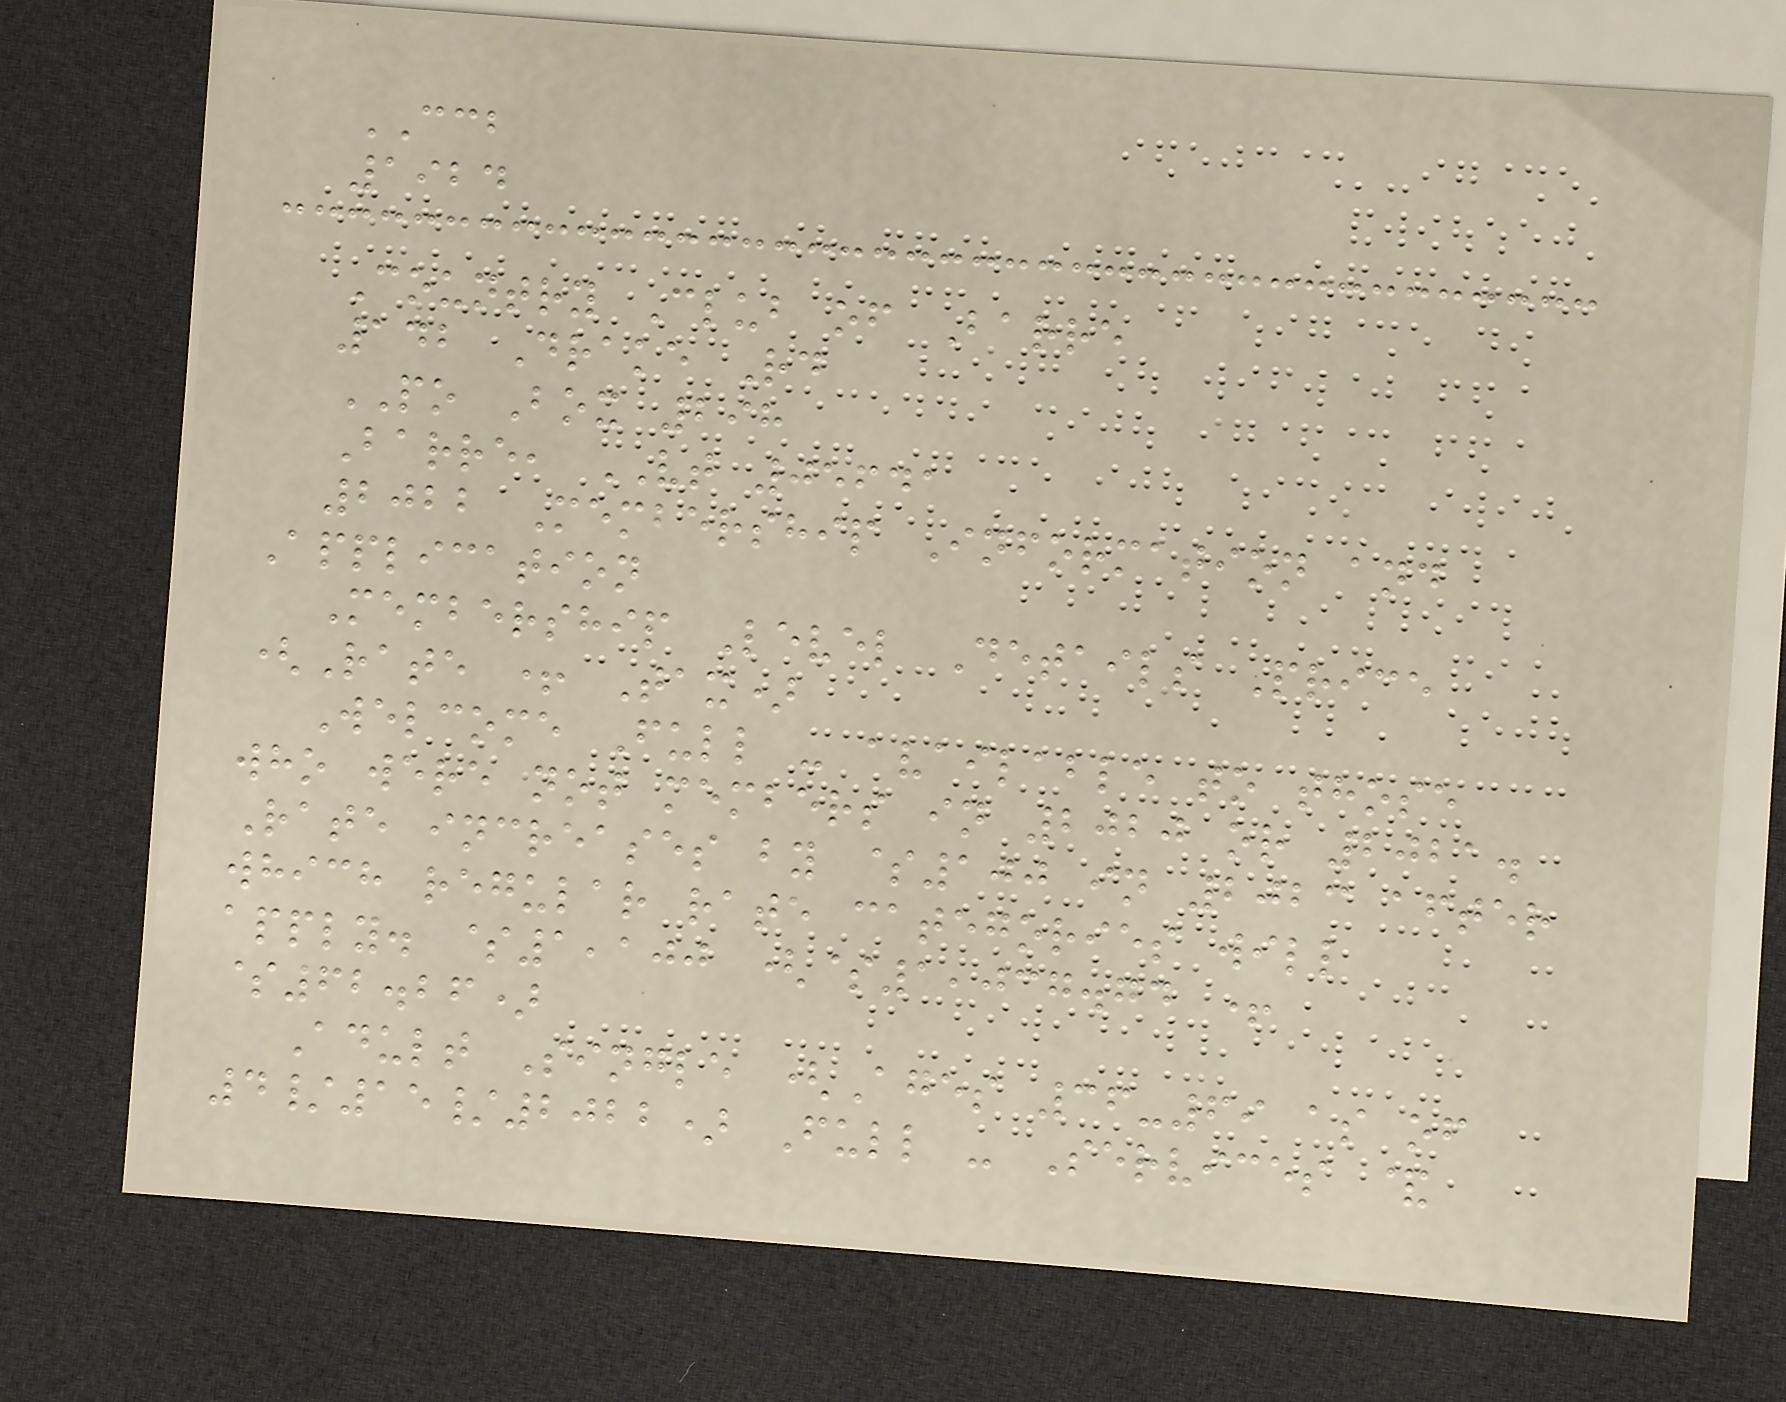CCB
1924
Country Club of Barre
142 Drake Rd
PO Box 298
Barre, VT 05641
2022 Membership Information and
Application
Membership Level Details Price
(Rate + Tax)
Welcome Full - available to those
who were not members in 2020 or 2021.
Rate increases by $100 in 2023 after
which regular rate categories will
apply. $1,100 ($1,037.74 +
$62.26)
Adult Single (Ages 36-69 as of
4/15/2022) Full - Services &
